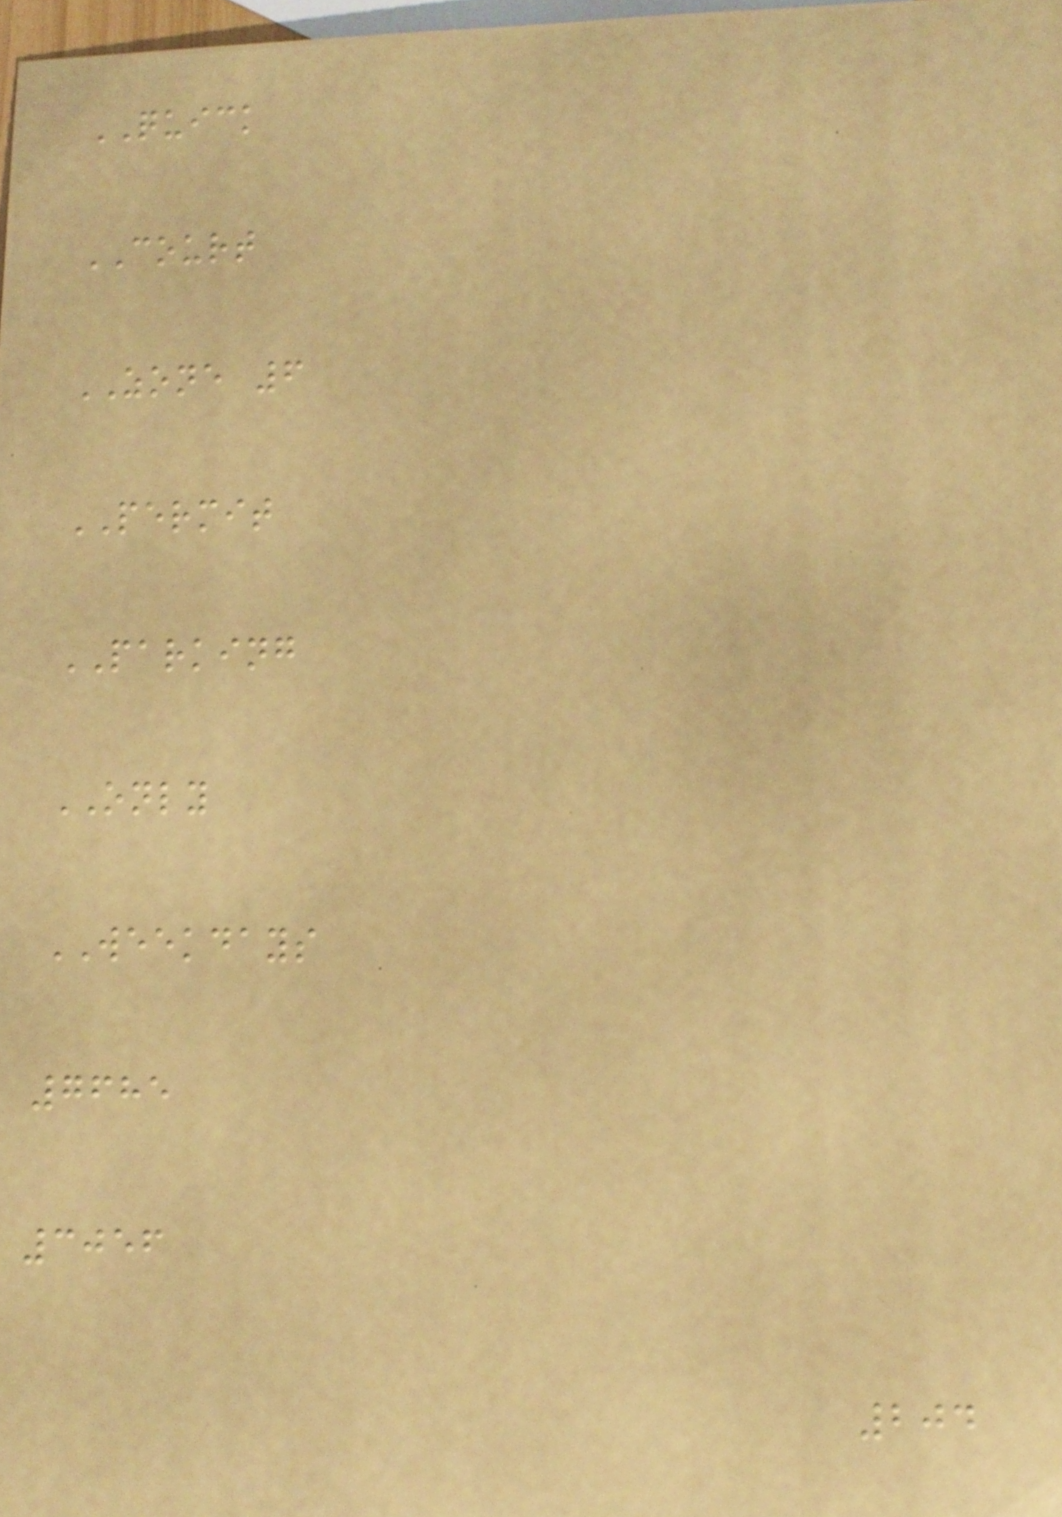QUICK
COURT
ZONE 6
PERMIT
PARKING
ONLY
WEEKDAYS
7685
3056
204
